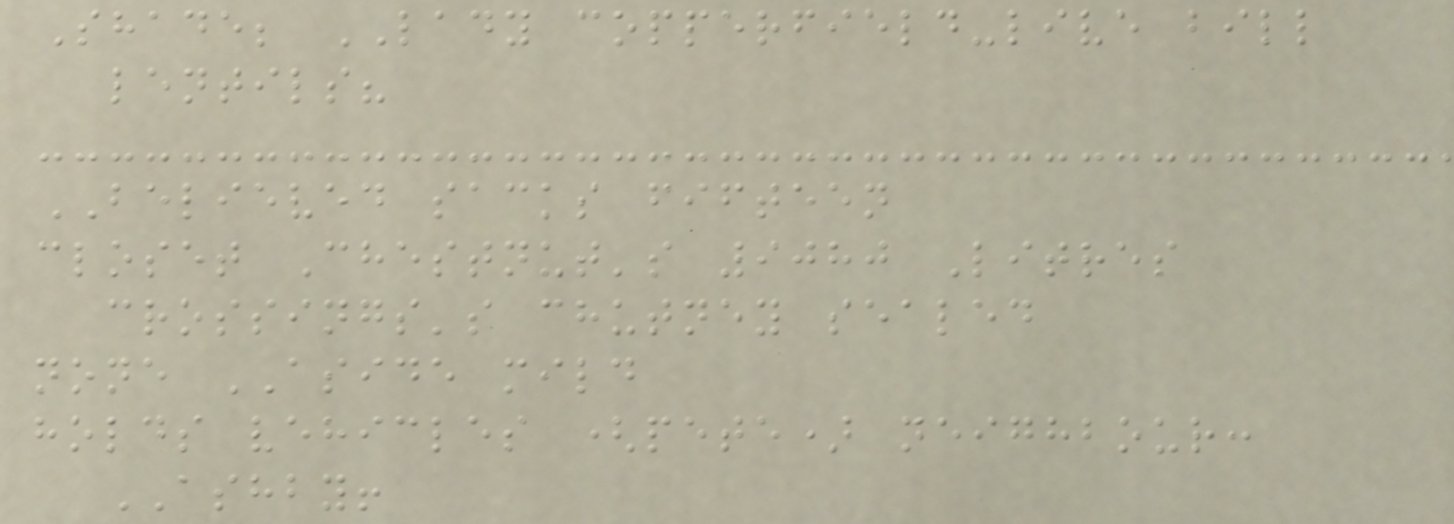Shade; LADY copperfield-live bill
lentils?
BELIEVED sacks fifteen
closet Chestnut's 9080 Litres
crossings's chutney sealed
none ASIDE mild
holds vehicles (pete) neighbour:
ASHBY!
